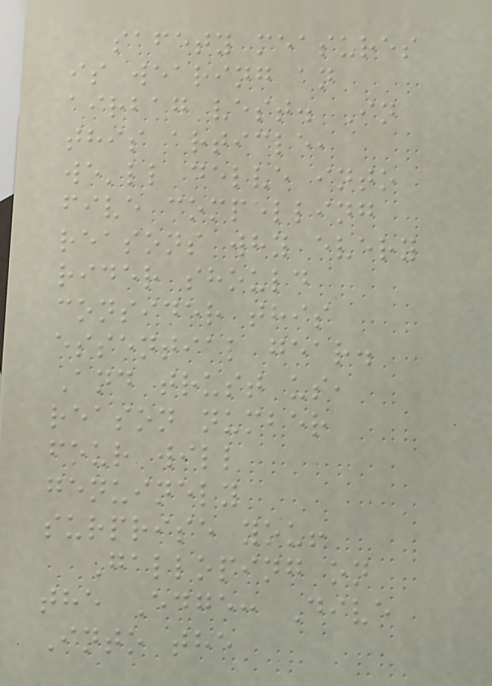safety measures
is wearing an
airbag vest. In
this article,
we'll delve into
five compelling
reasons why every
rider should
consider this
essential gear.
And trust us,
reason number
four will
genuinely
surprise you!
Galloping on
the Edge: Dive
Into the
